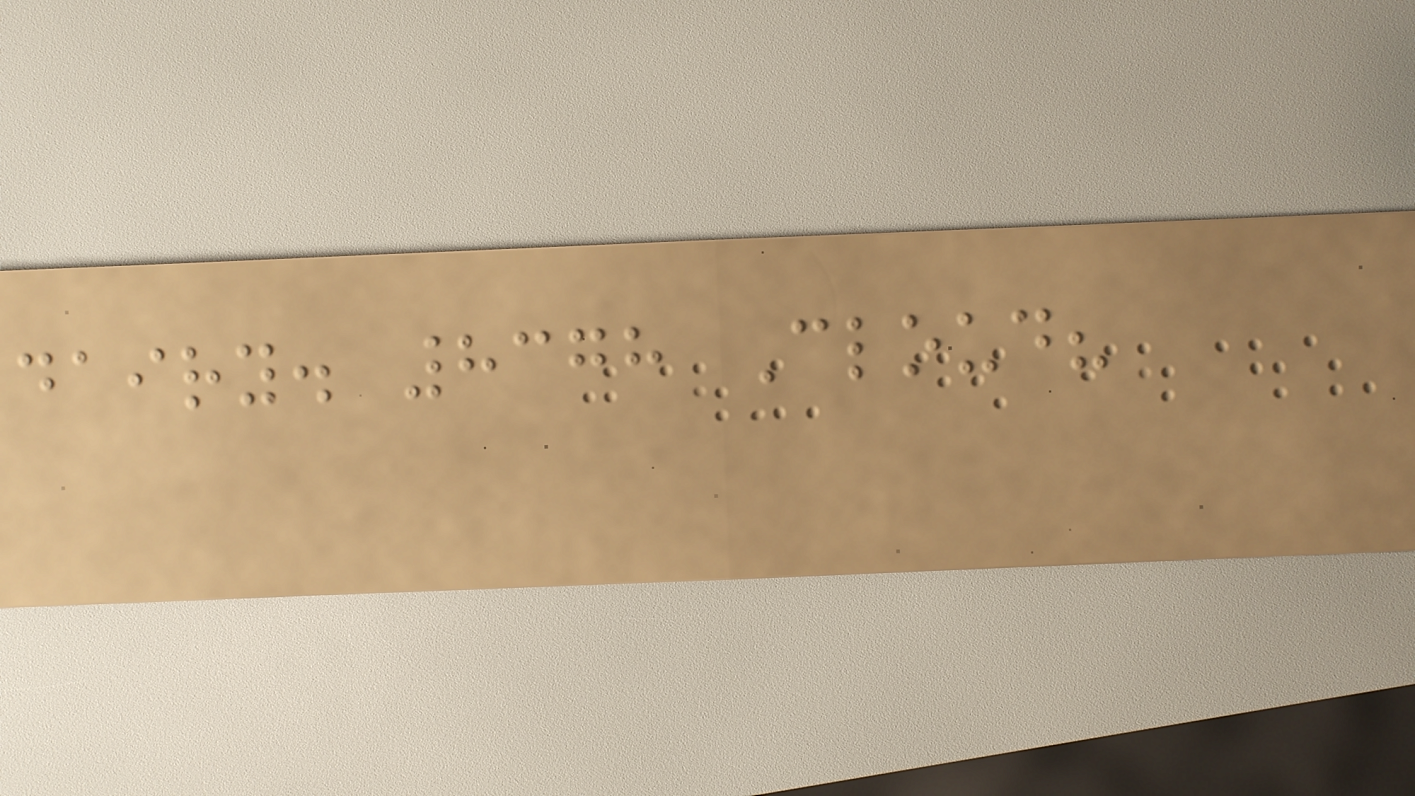dairy. 8378 Cloud?
